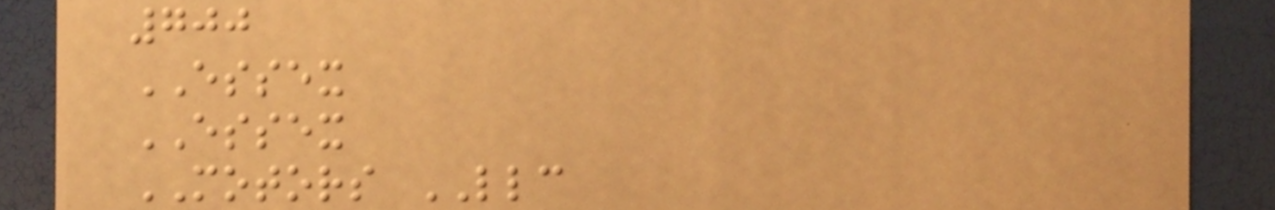700
ESSEX
ESSEX
MOTORS LLC
